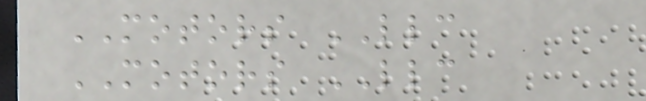MOTORS LLC
MOTORS LLC
